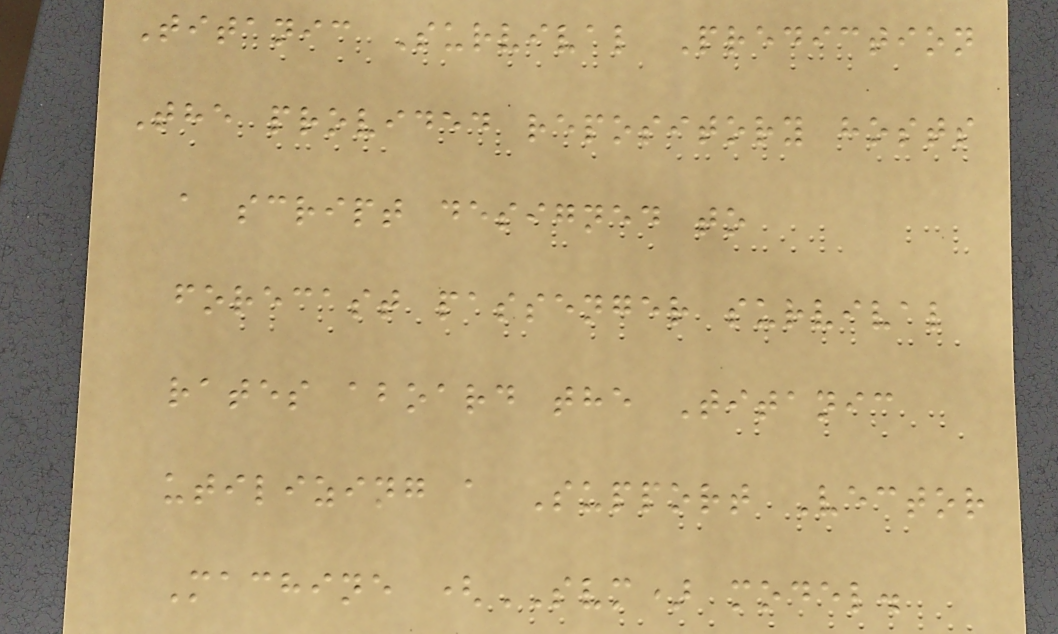Titanic Survival Prediction
The provided repository hosts
a script designed to
forecast passenger survival
rates aboard the Titanic
utilizing a Support Vector
Machine (SVM) model.
